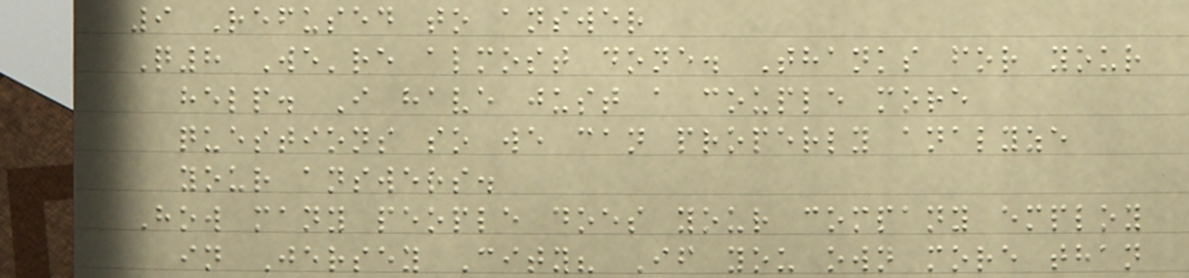9 Refused to answer
Q8 We're almost done. Thanks for your
help. I have just a couple more
questions so we can properly analyze
your answers.
How many people does your company employ
in Jersey City? If you own more than
